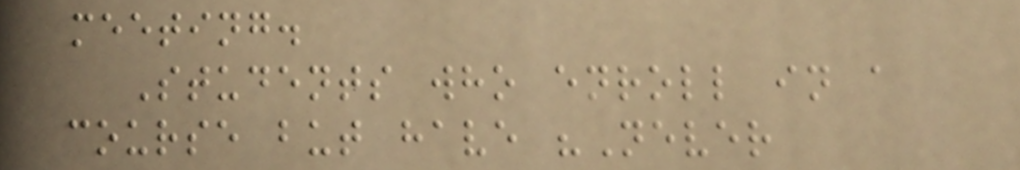meeting.
Students who enroll in a
course but have "Never
